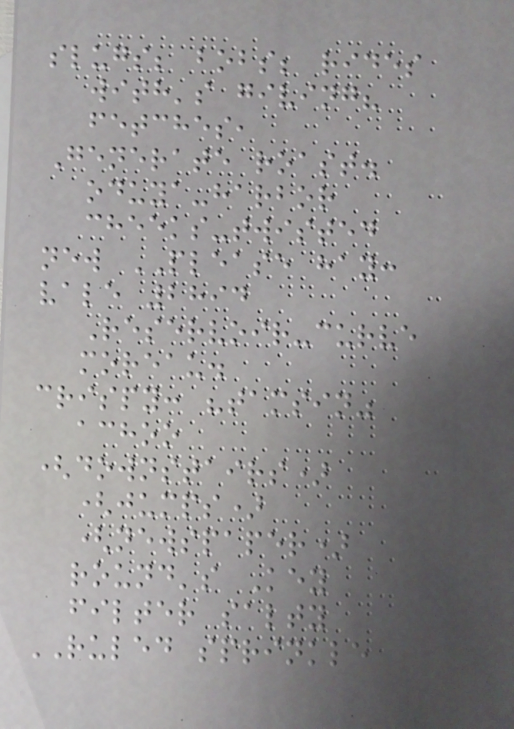slugs; bobs; rides
with's giving?
fetches,
Generate roast.
oduya-harbor
cheeks-twisted
new PLEASE hay:
vale 2894
Reservoir-curve
moreau.
crispy: "tamsin"
achoo
(downstairs)
(jumps)
(newspaper)
round's Key
filter salty
RULED sprinkle
